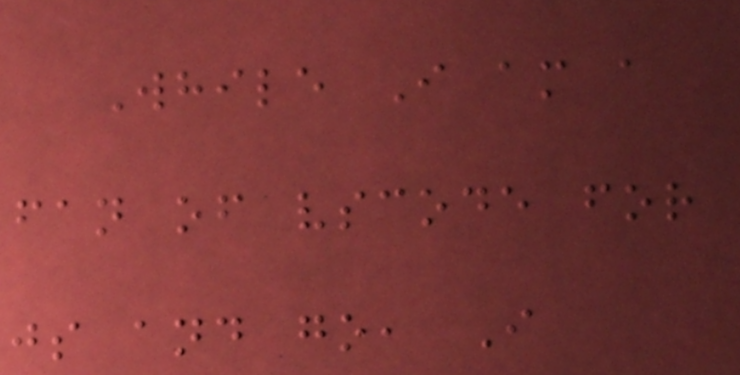While I am a
fan of vscode for
js and go, I
